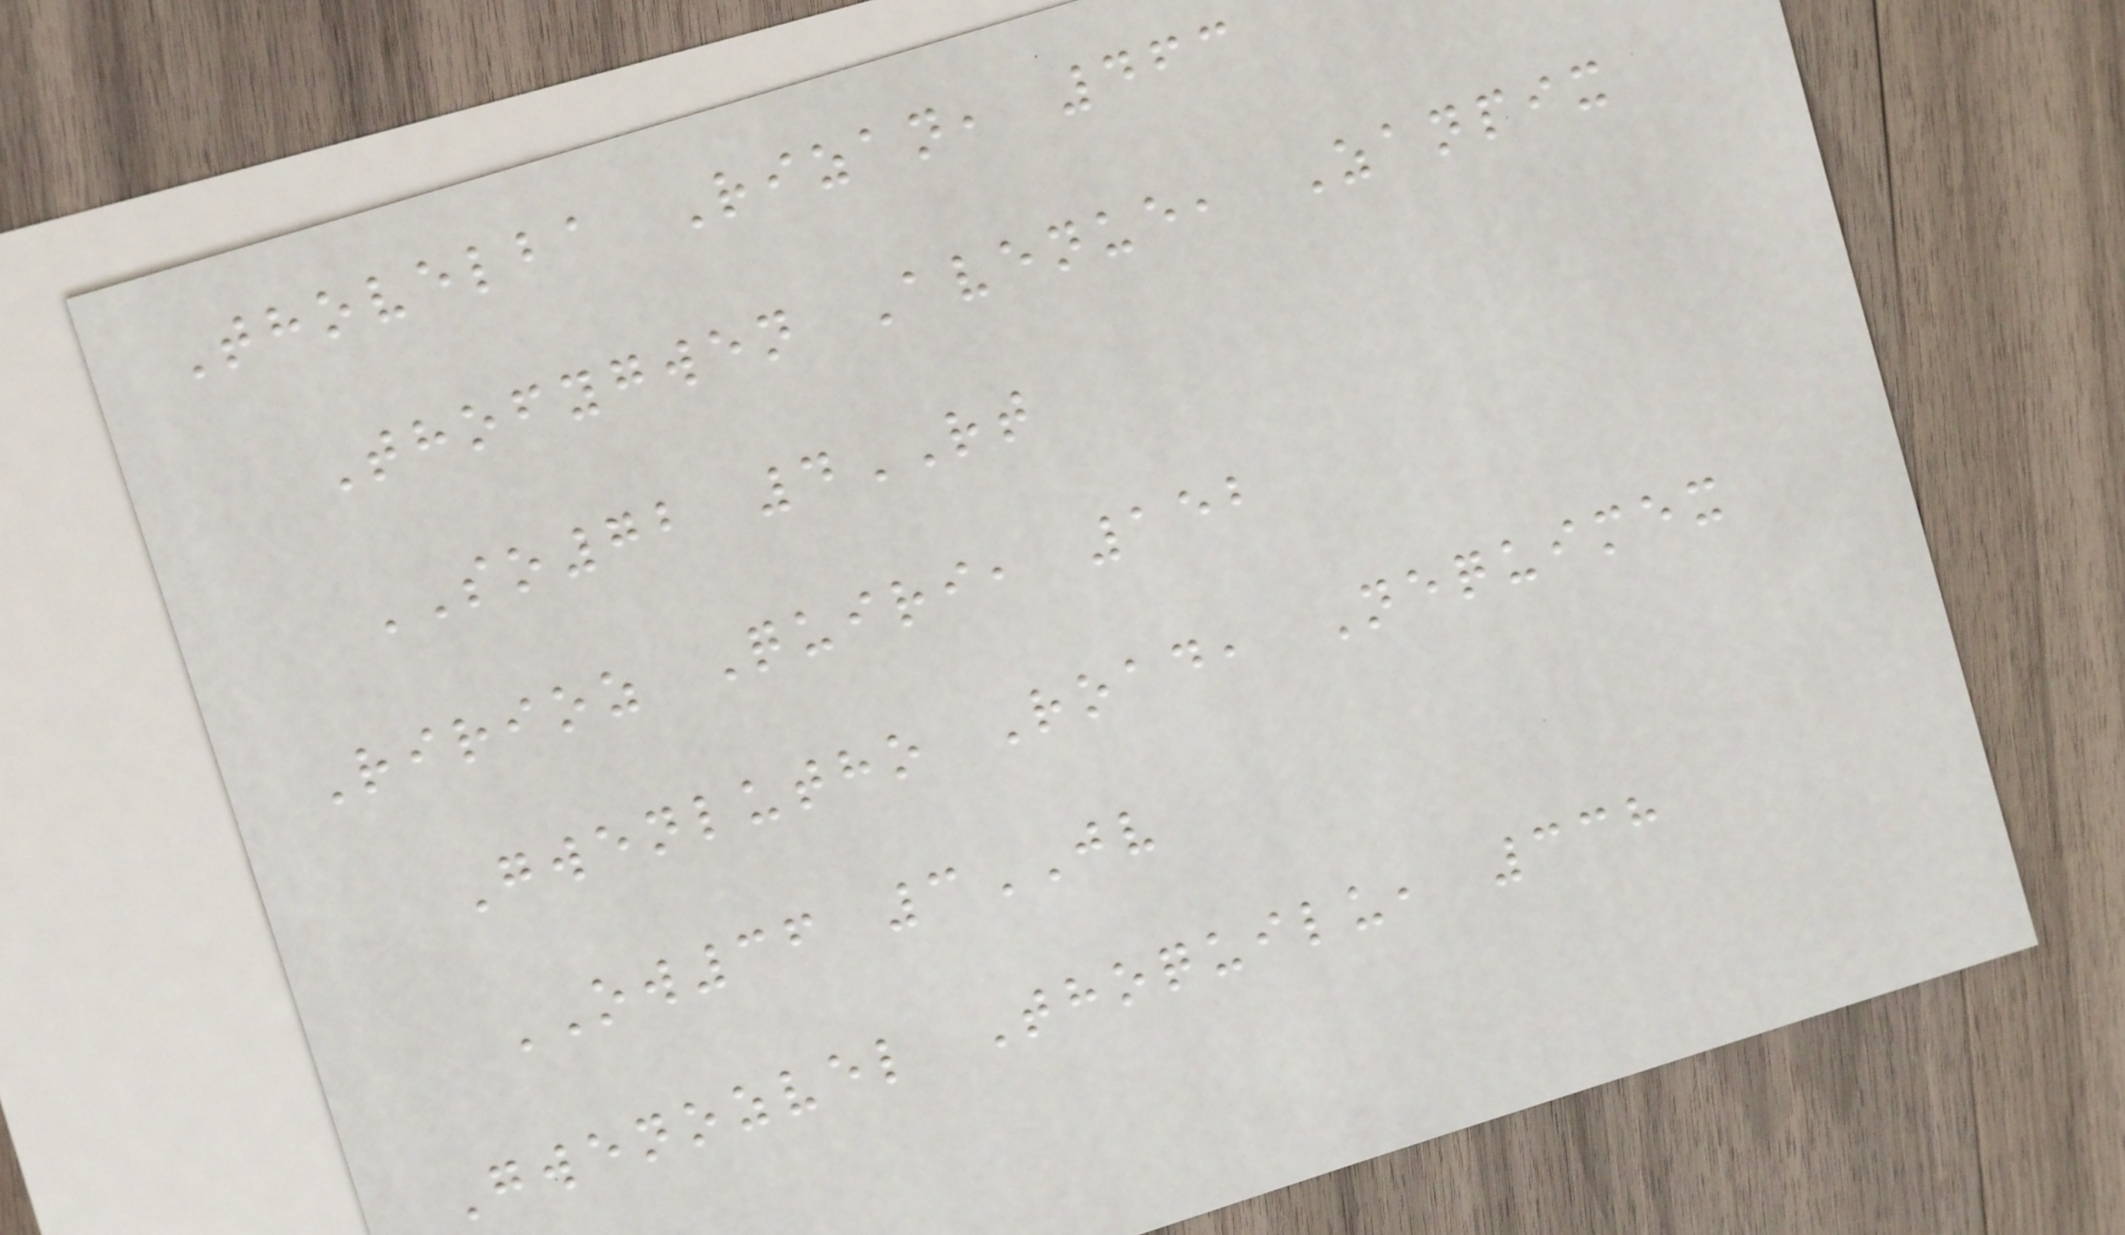Thovelba Rizan, 463
Thofygwen Avenue, Zanpix
SO72 4RT
Ririoz Quiri, 152
Gwenlutho Road, Nequimex
OW36 3JV
Gwenozvel Thoquilu, 338
